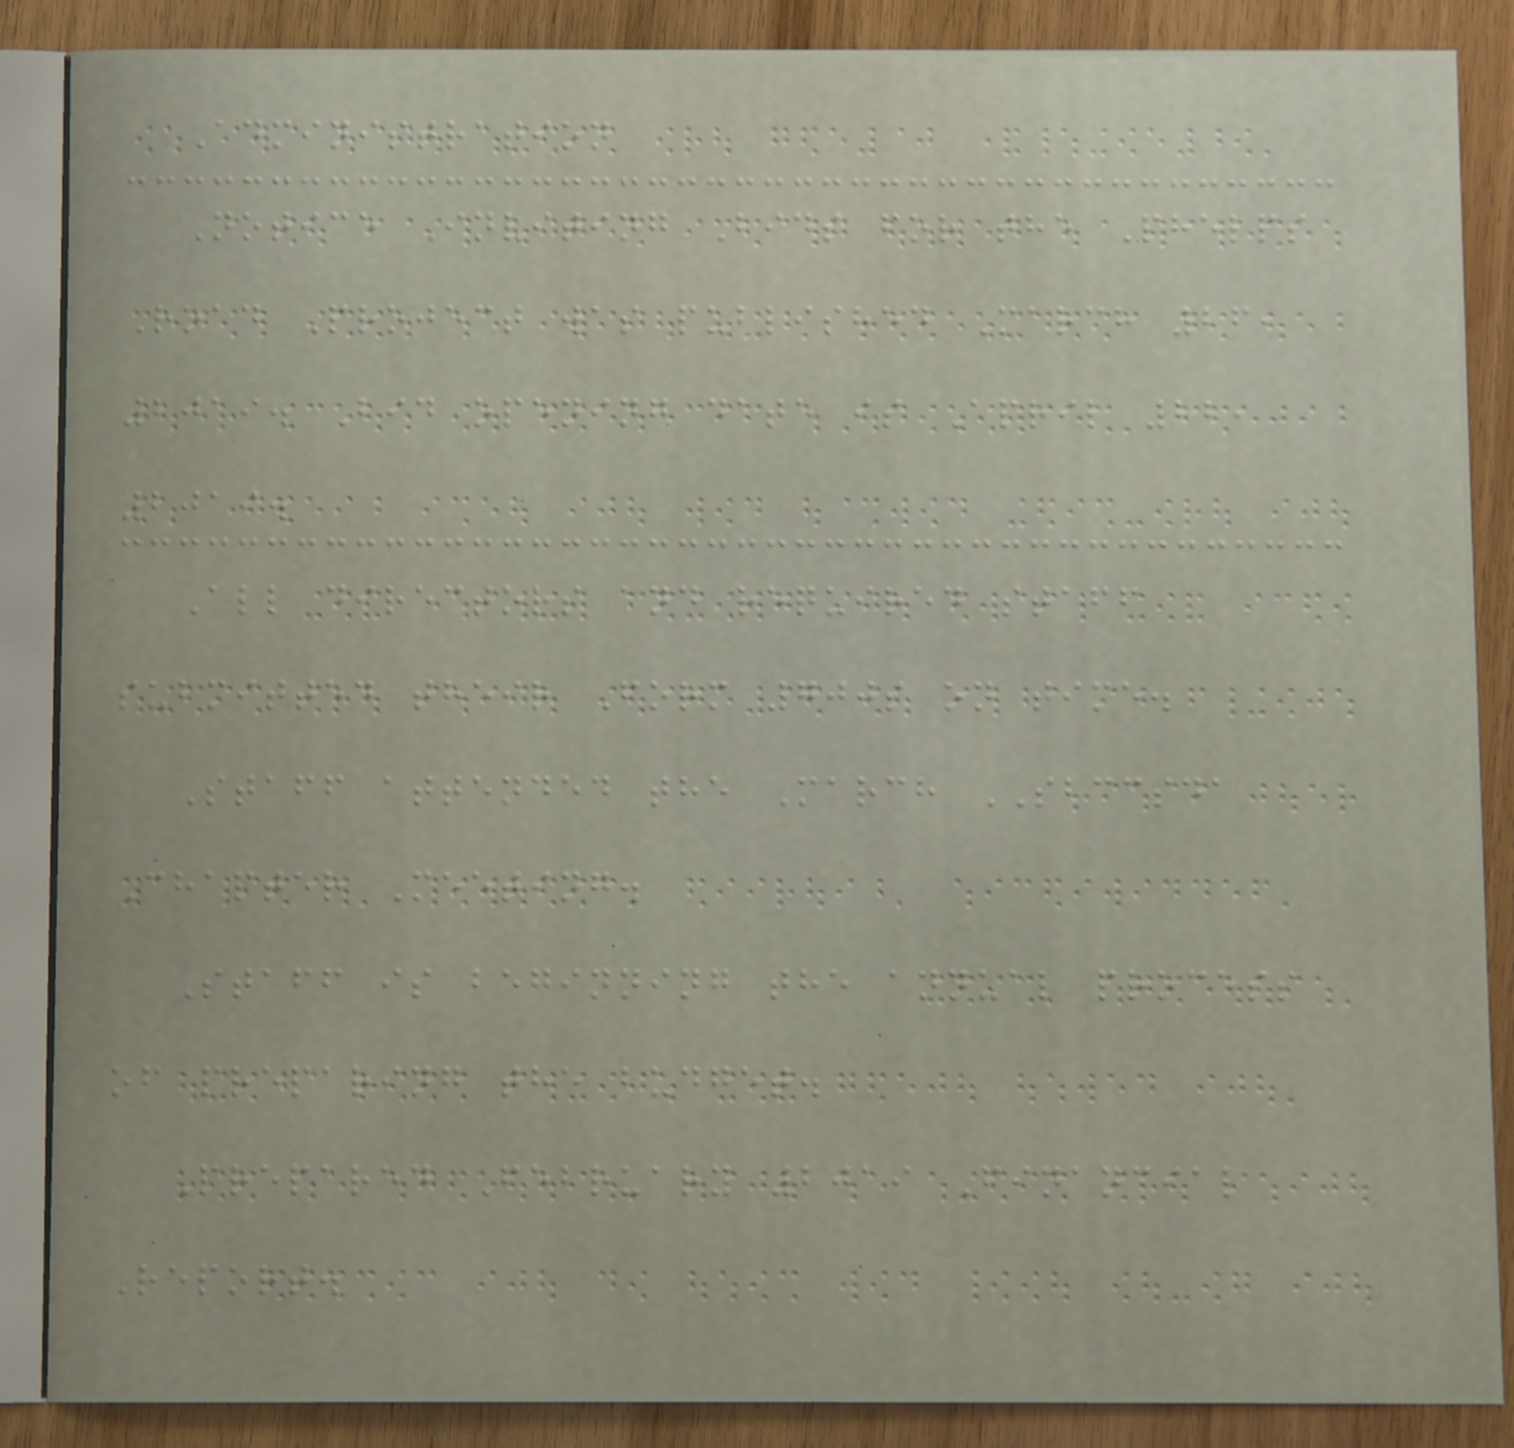Administration
Notice Inviting Bids for the Phelps
Road Project was published March 26,
2019. Bid opening date is April 22,
2019.
All directors and required staff
submitted their Form 700s on time.
Staff attended the March SBCCSDA
Chapter Meeting.
Staff is beginning the annual process
of preparing the budget.
Prepared February 2019 Financial
Report.
